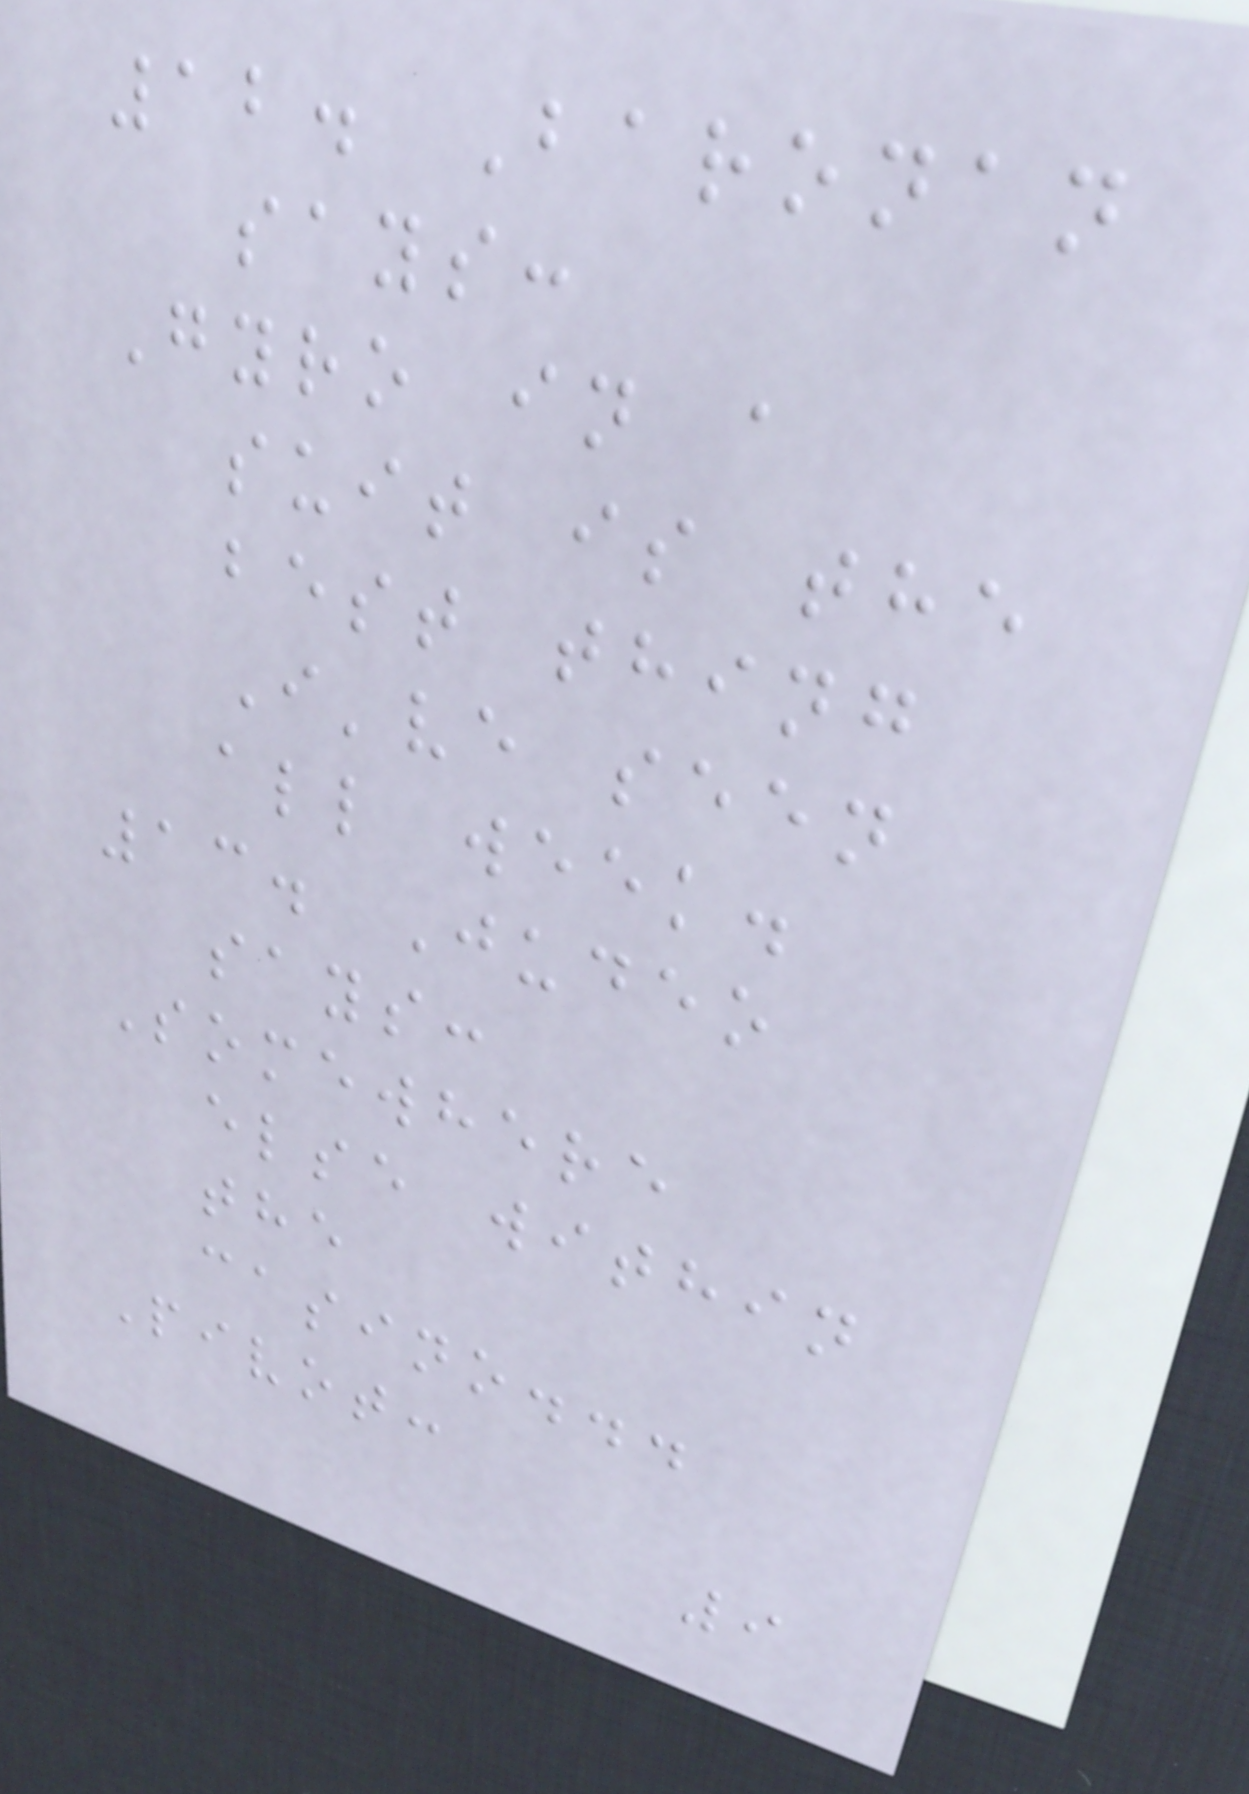12. Baronan
says:
Gyro in a
suit is the
best thing
I've seen
all week.
13. Judeo
says:
Somewhere
else within
the
casino...
Pivot:
9
